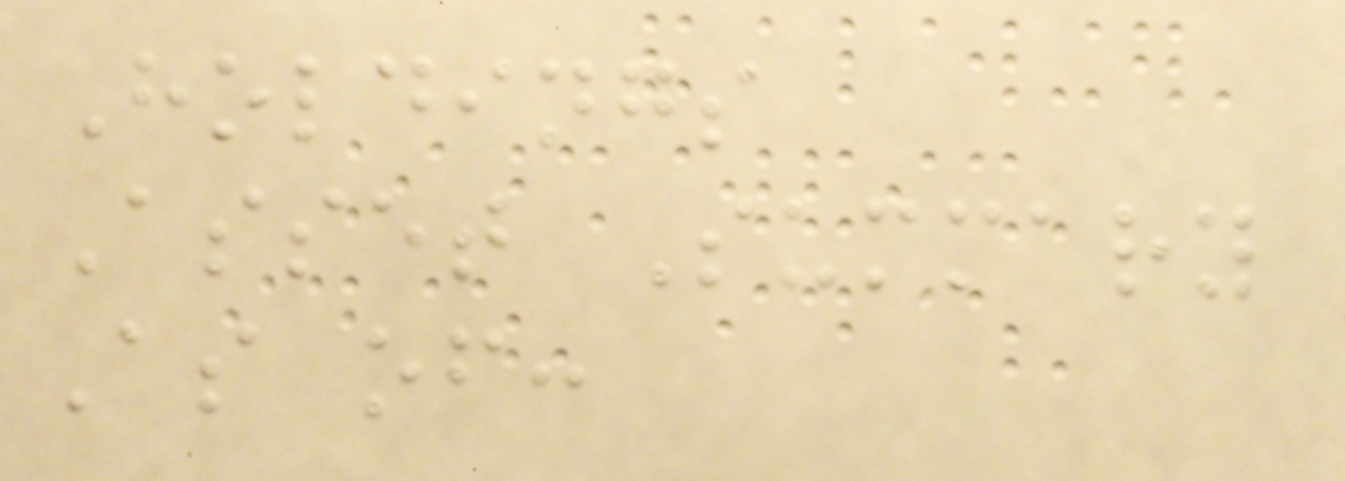Holdings
Asset Summary
As of:
